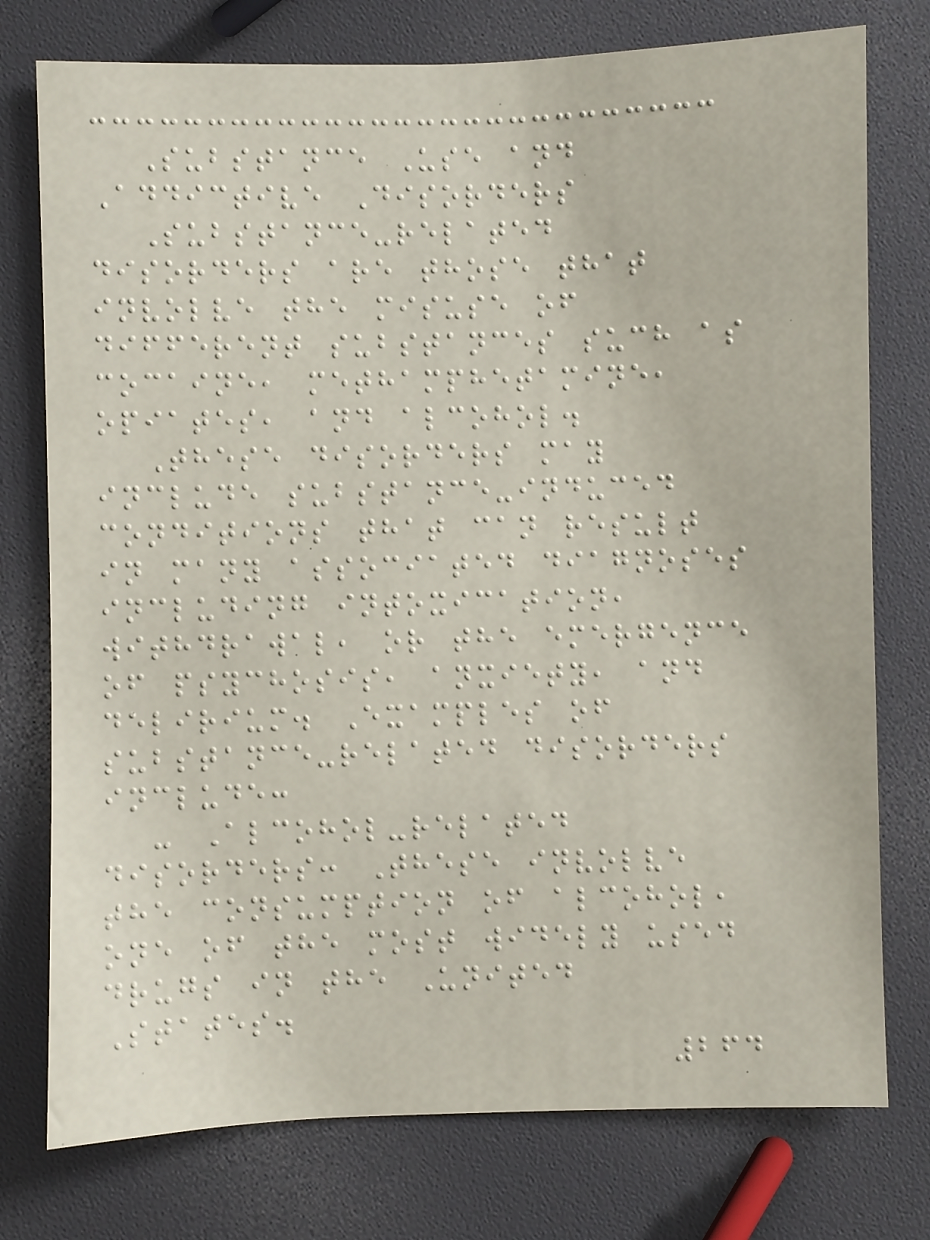Substance Use and
Addictive Disorders
Substance-related
disorders are those that
involve the misuse of
different substances such as
cocaine, methamphetamine,
opiates, and alcohol.
These disorders may
include substance-induced
conditions that can result
in many associated diagnoses
including intoxication,
withdrawal, or the emergence
of psychosis, anxiety, and
delirium. Examples of
substance-related disorders
include:
- Alcohol-related
disorders: These involve
the consumption of alcohol,
one of the most widely used
drugs in the United
States.
264
